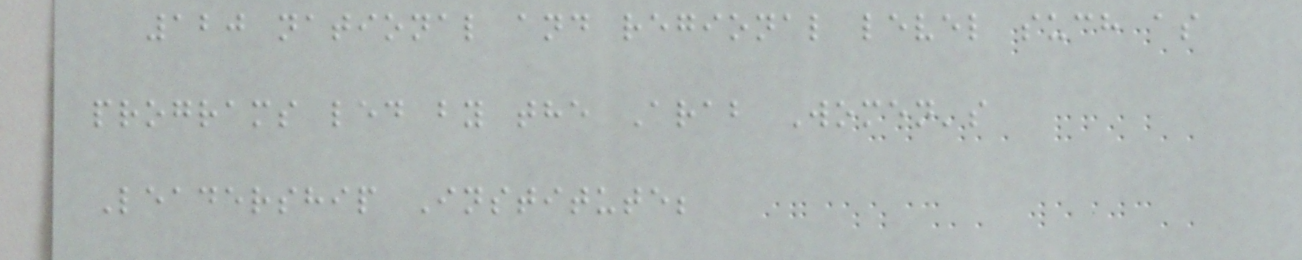120 national and regional level such as
programs led by the Arab Women's
Leadership Institute;
